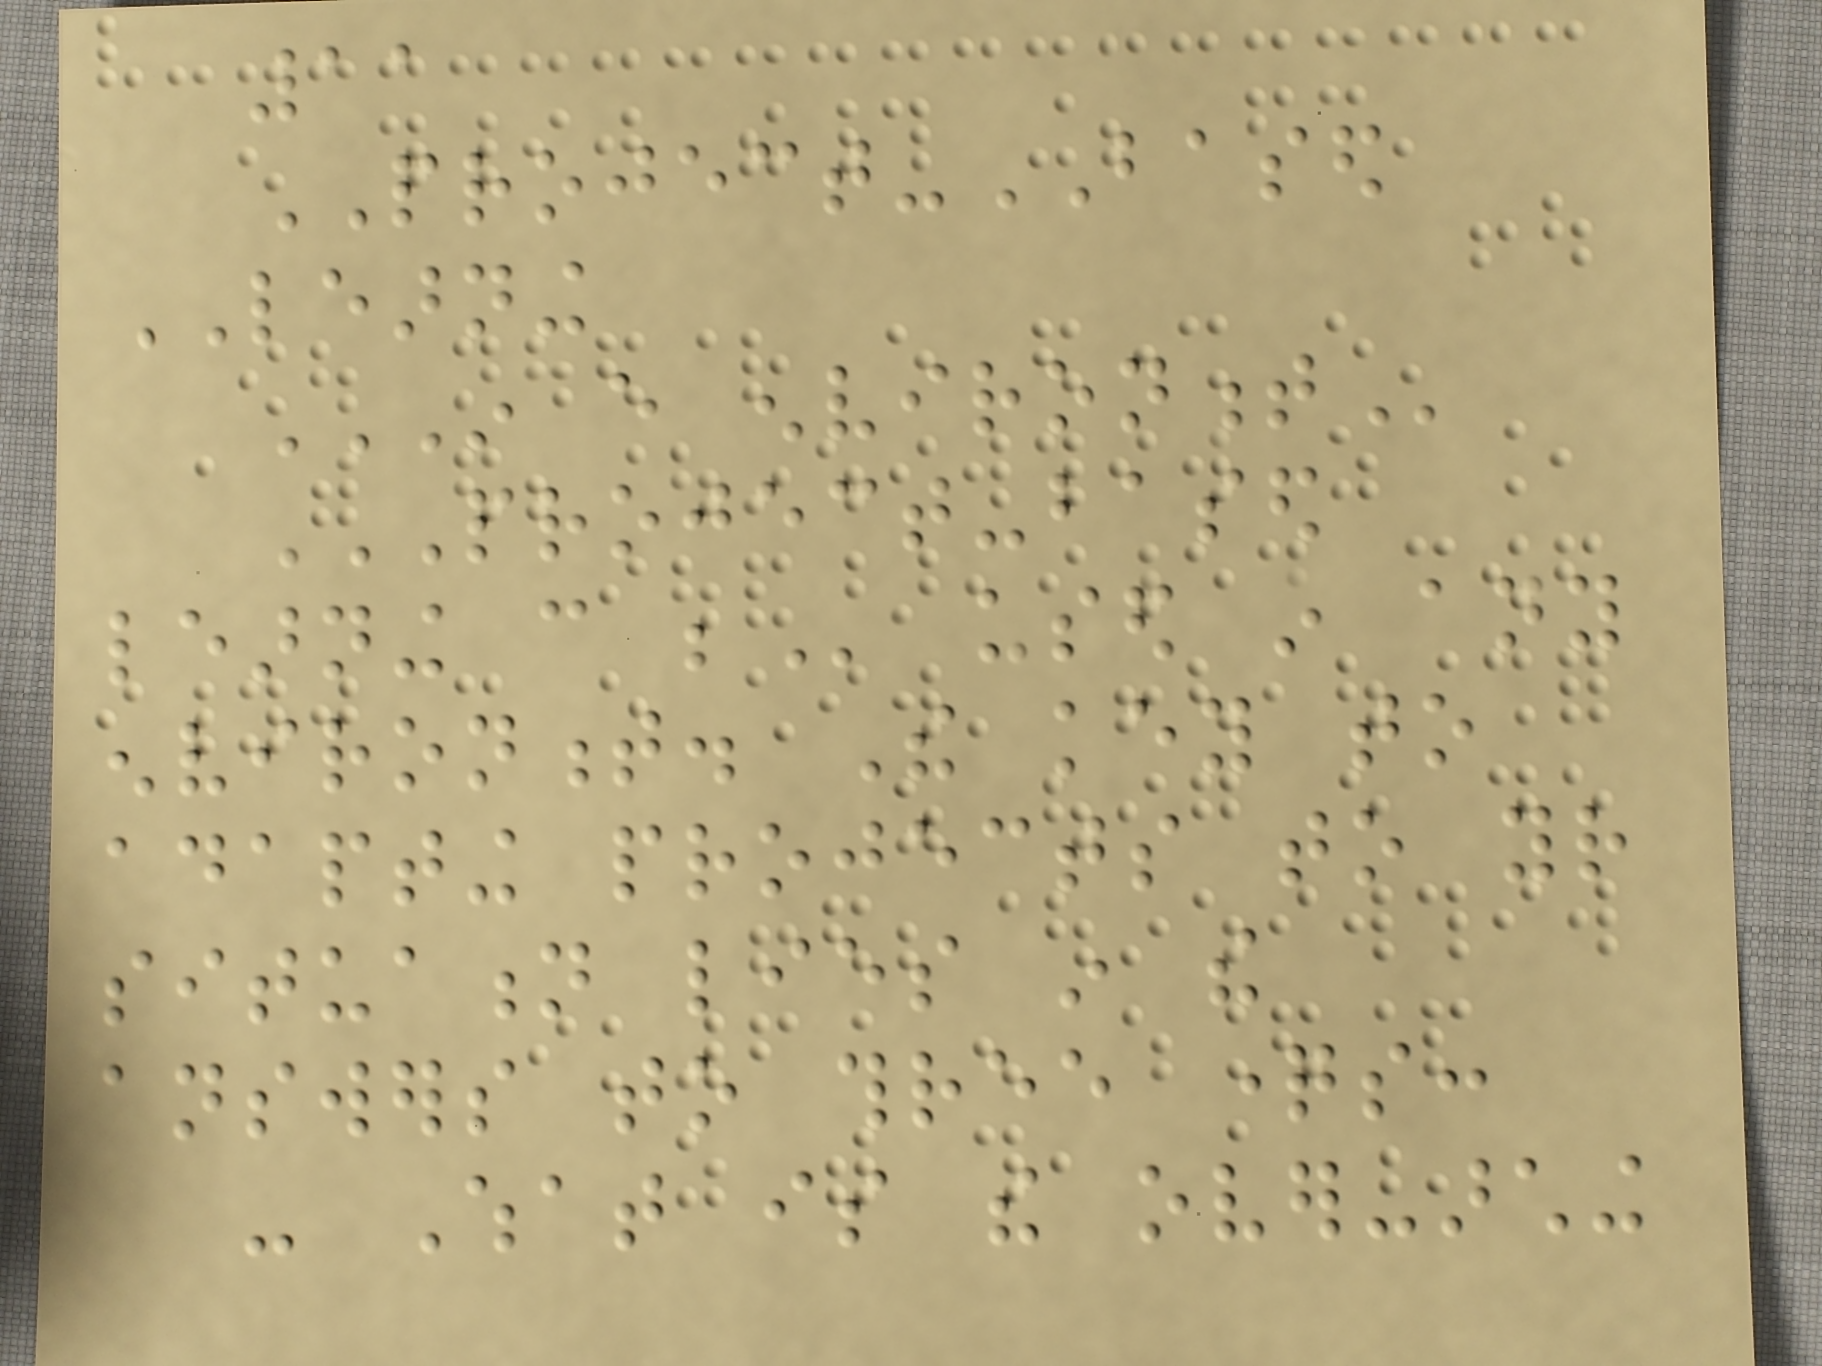11
PROJECT-BASED
LEARNING
IN EVERY ENVIRONMENT
PROJECT-BASED
LEARNING CAN BE used in any
environment. The key to
adapting projects to your
situation lies in the
answers to three questions:
- What is the over-arching
